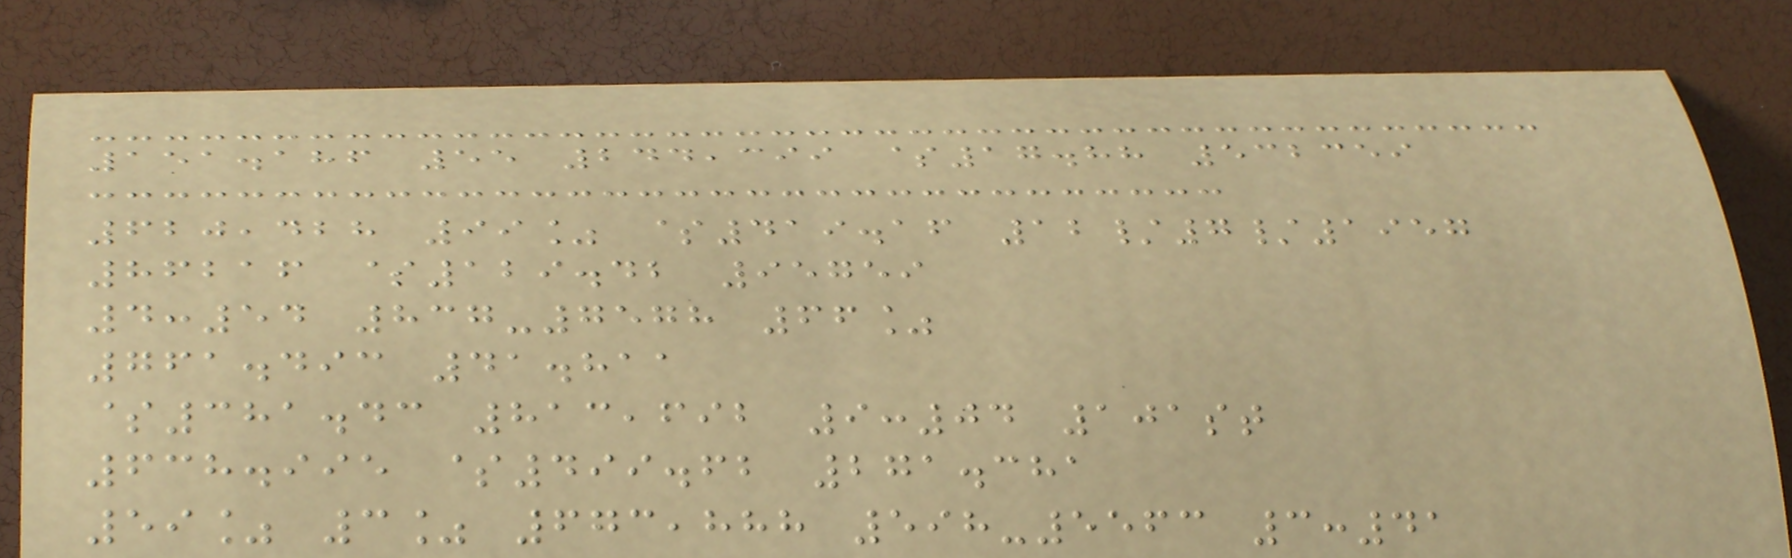151.186 55 244,399 $17.88 532359
620,428 99% $419.16 12/7/1957
86216 $129.42 95759
4:54 837-7578 66%
761.493 41.811
$381.43 813,692 9:04 101st
638.995 $499.62 271.381
59% 3% 673,888 598-5563 3:41
